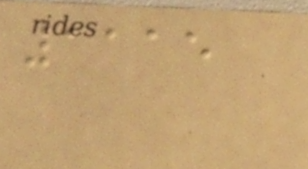1115
